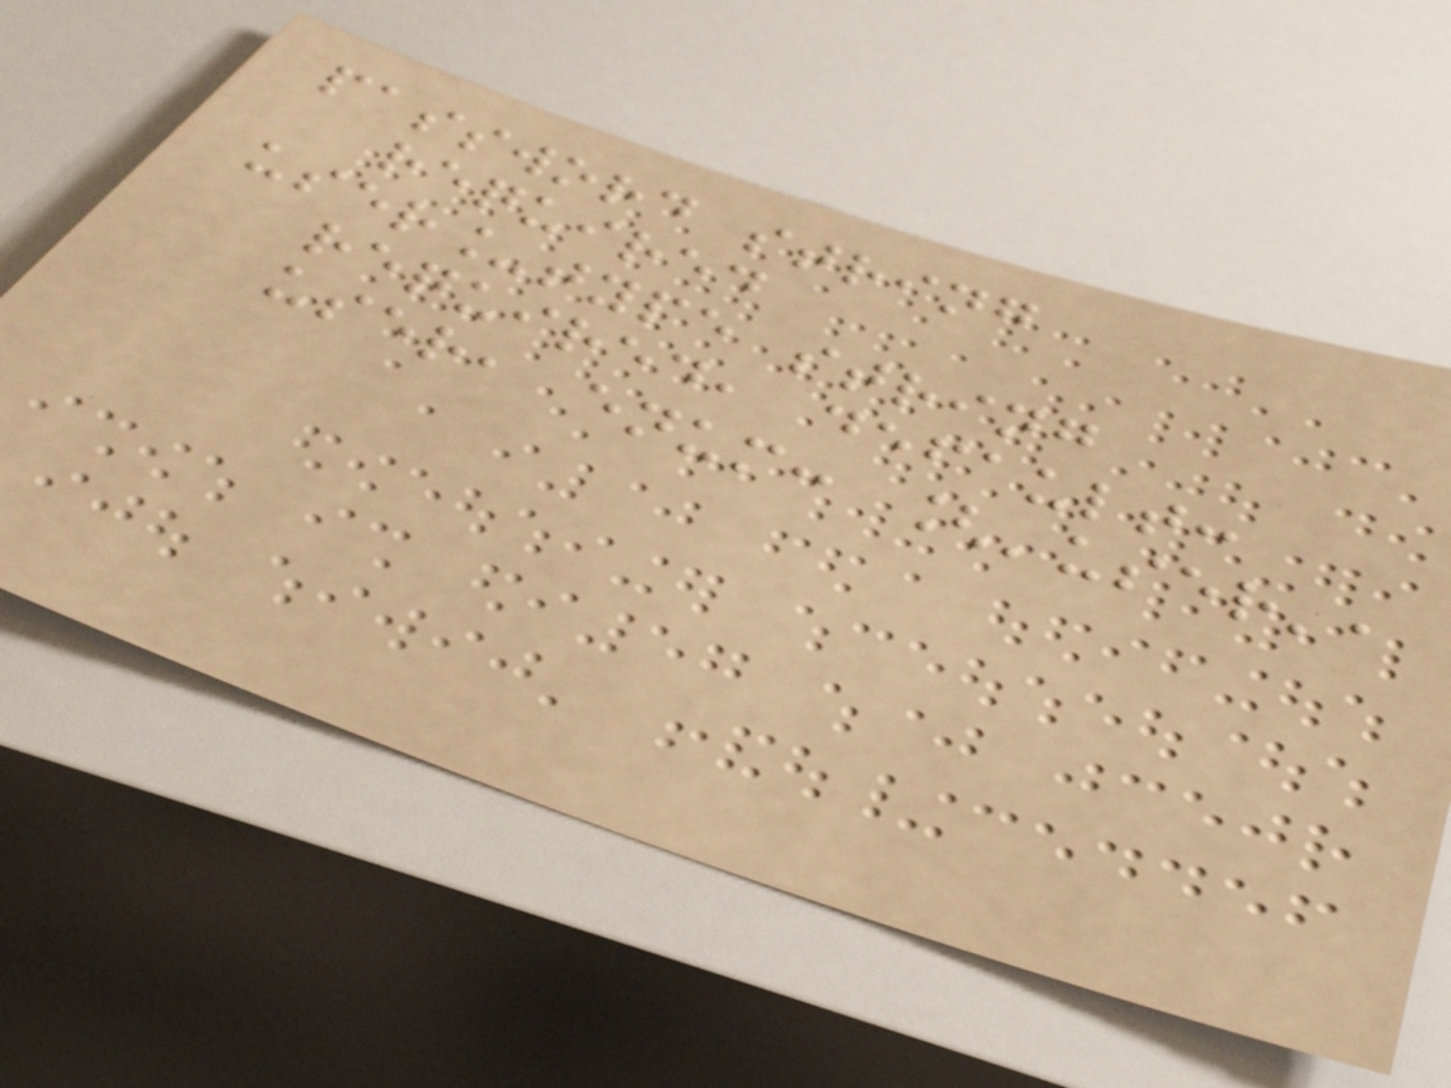password string
required
user_type string
required, default:
user, enum: ['user',
